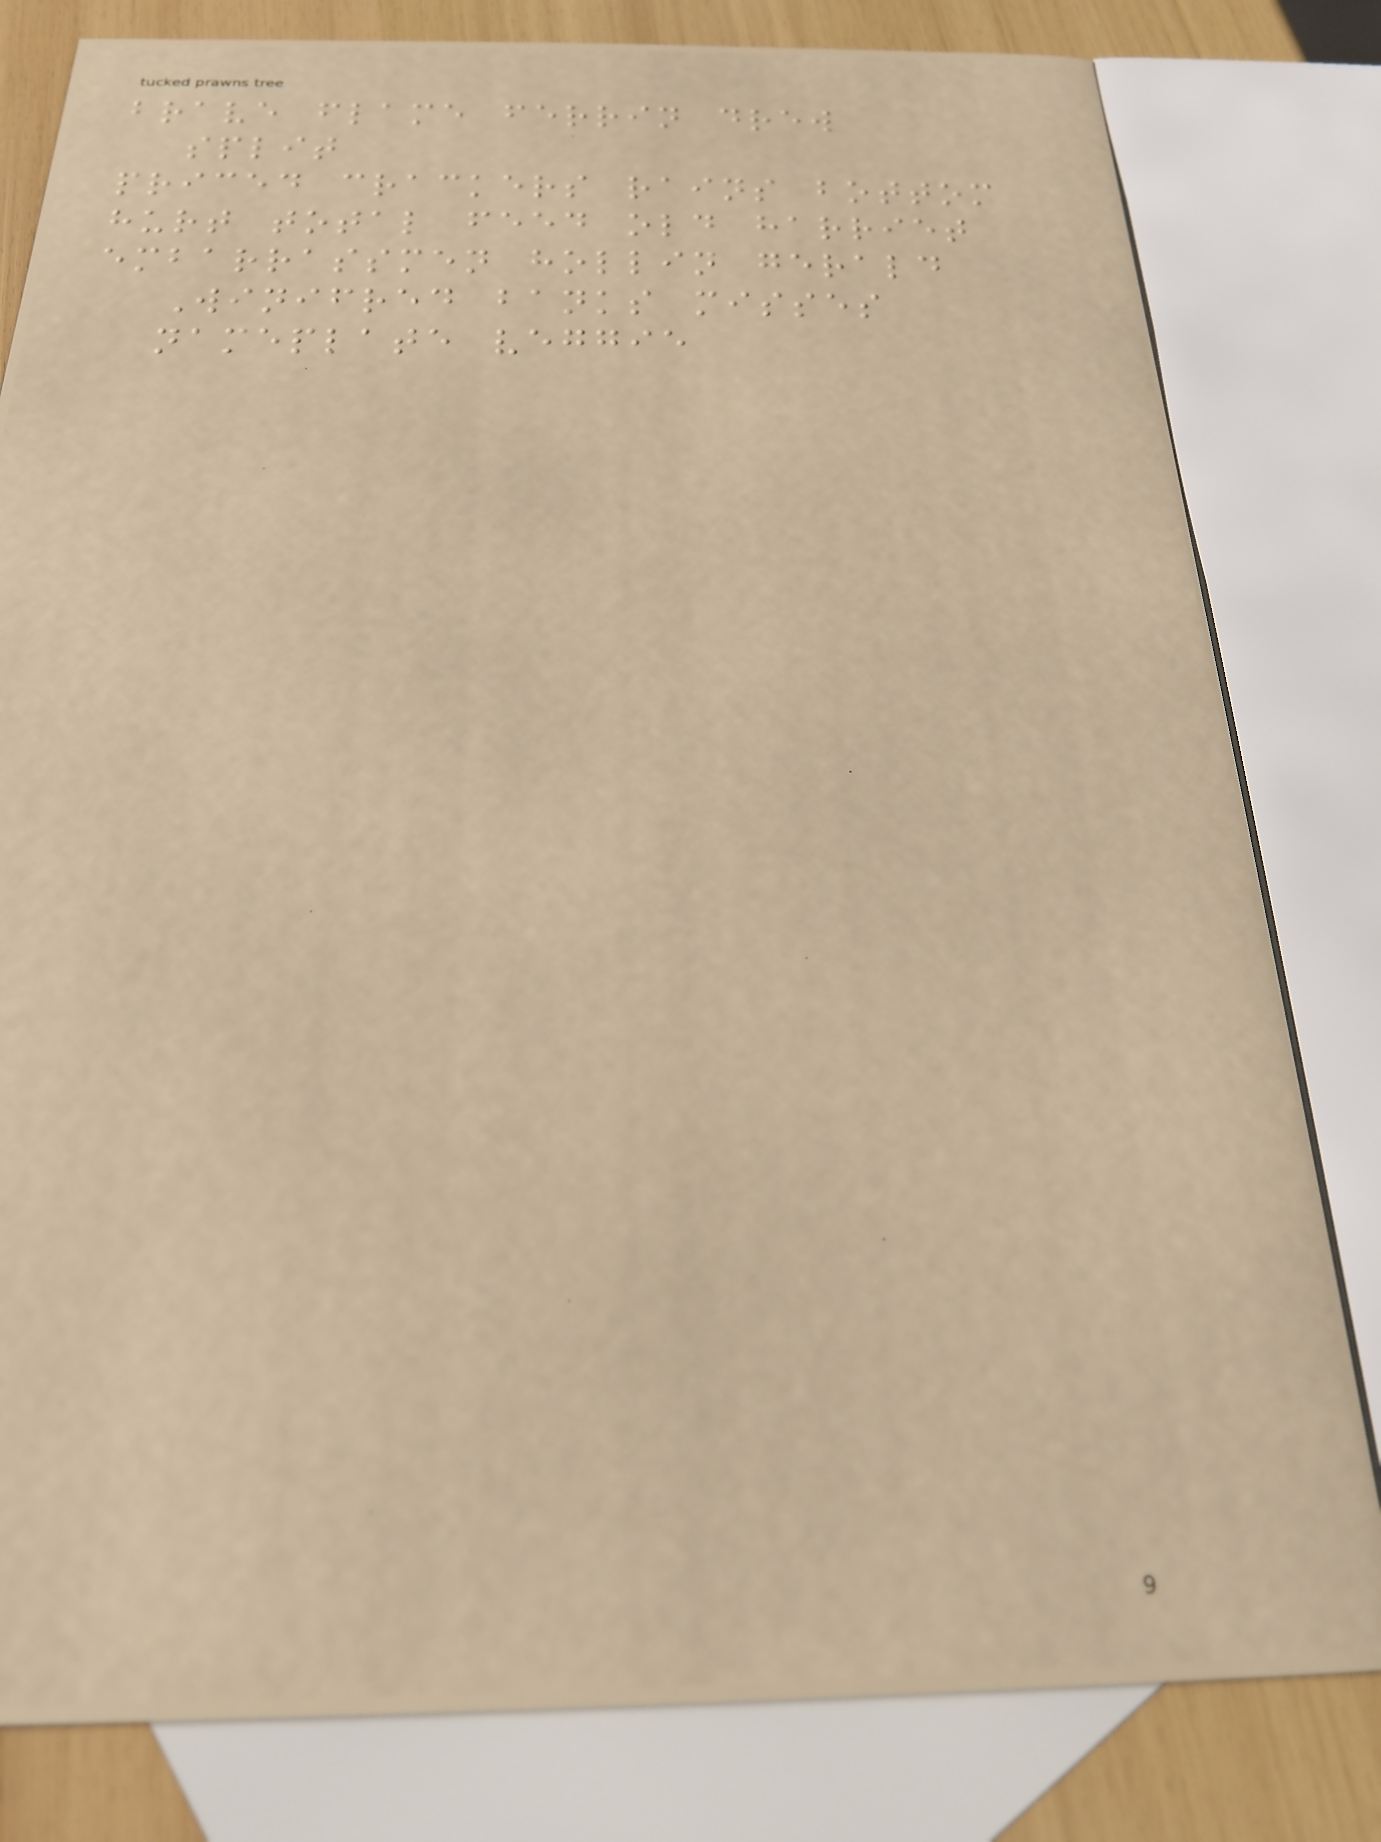brave flame ferrin drew
split
priced crackers rains bottom
hurt total feed old harriet
embarrassmen hollin gerald
Winifred banks misses
nameplate veggie
